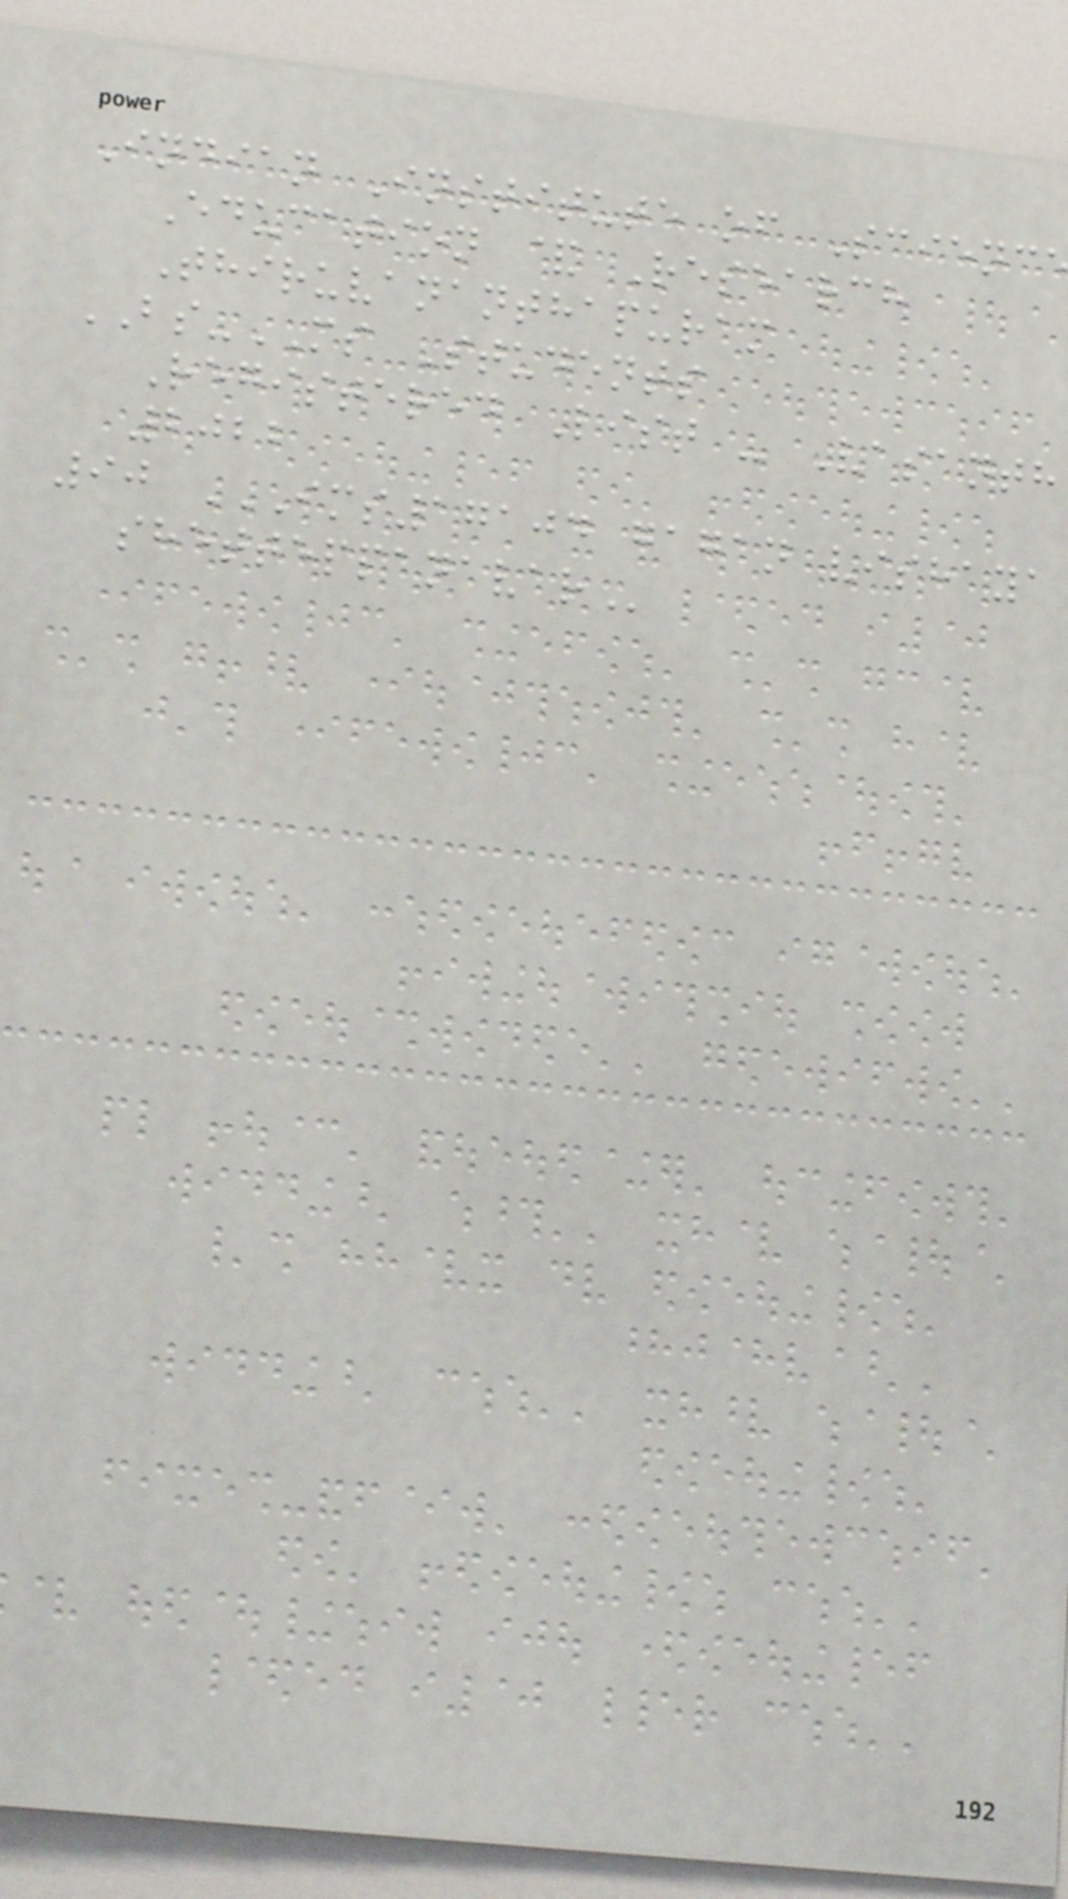Indian Institute of Scienc
Education & Research
Thiruvananthapuram
BS-MS Students
Registered List - Vasanth
2022
90 IMS17104 GAGAN VISHAYA
